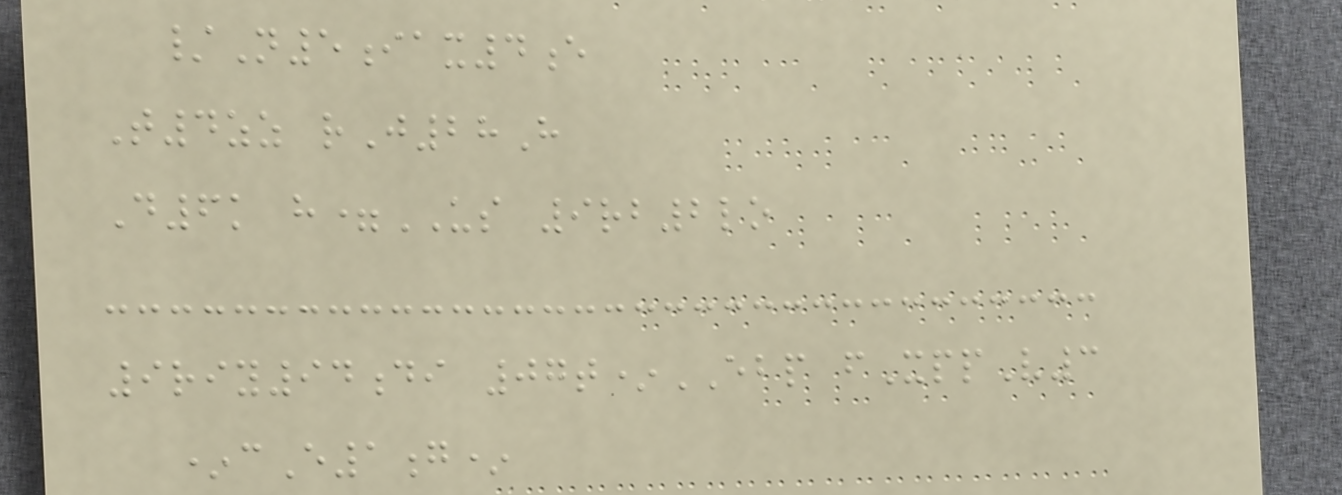/N5iax4e
T4zz rJ28H
D6k h=US 9rb2lo
9riy94di 07t*EBP fXppV3
*cE1g*
